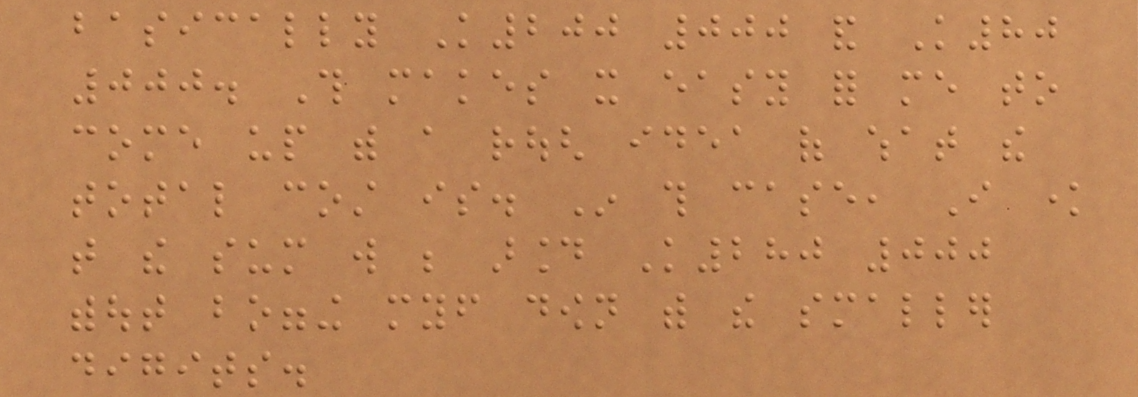basically K200 000 and K80
000. This makes it easy for me to
come up with a rough idea of what the
total cost is. In this case, I know
that the sum will be around K280 000
without bogging myself down with the smaller
digits.
